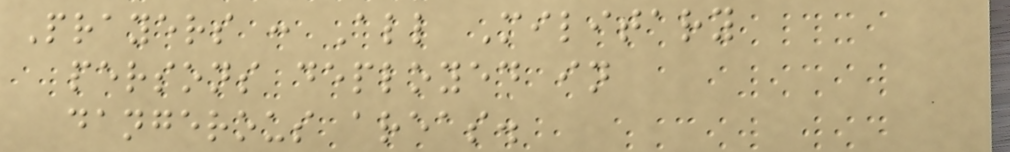Prayers : All Military
persons deployed in
dangerous areas.
